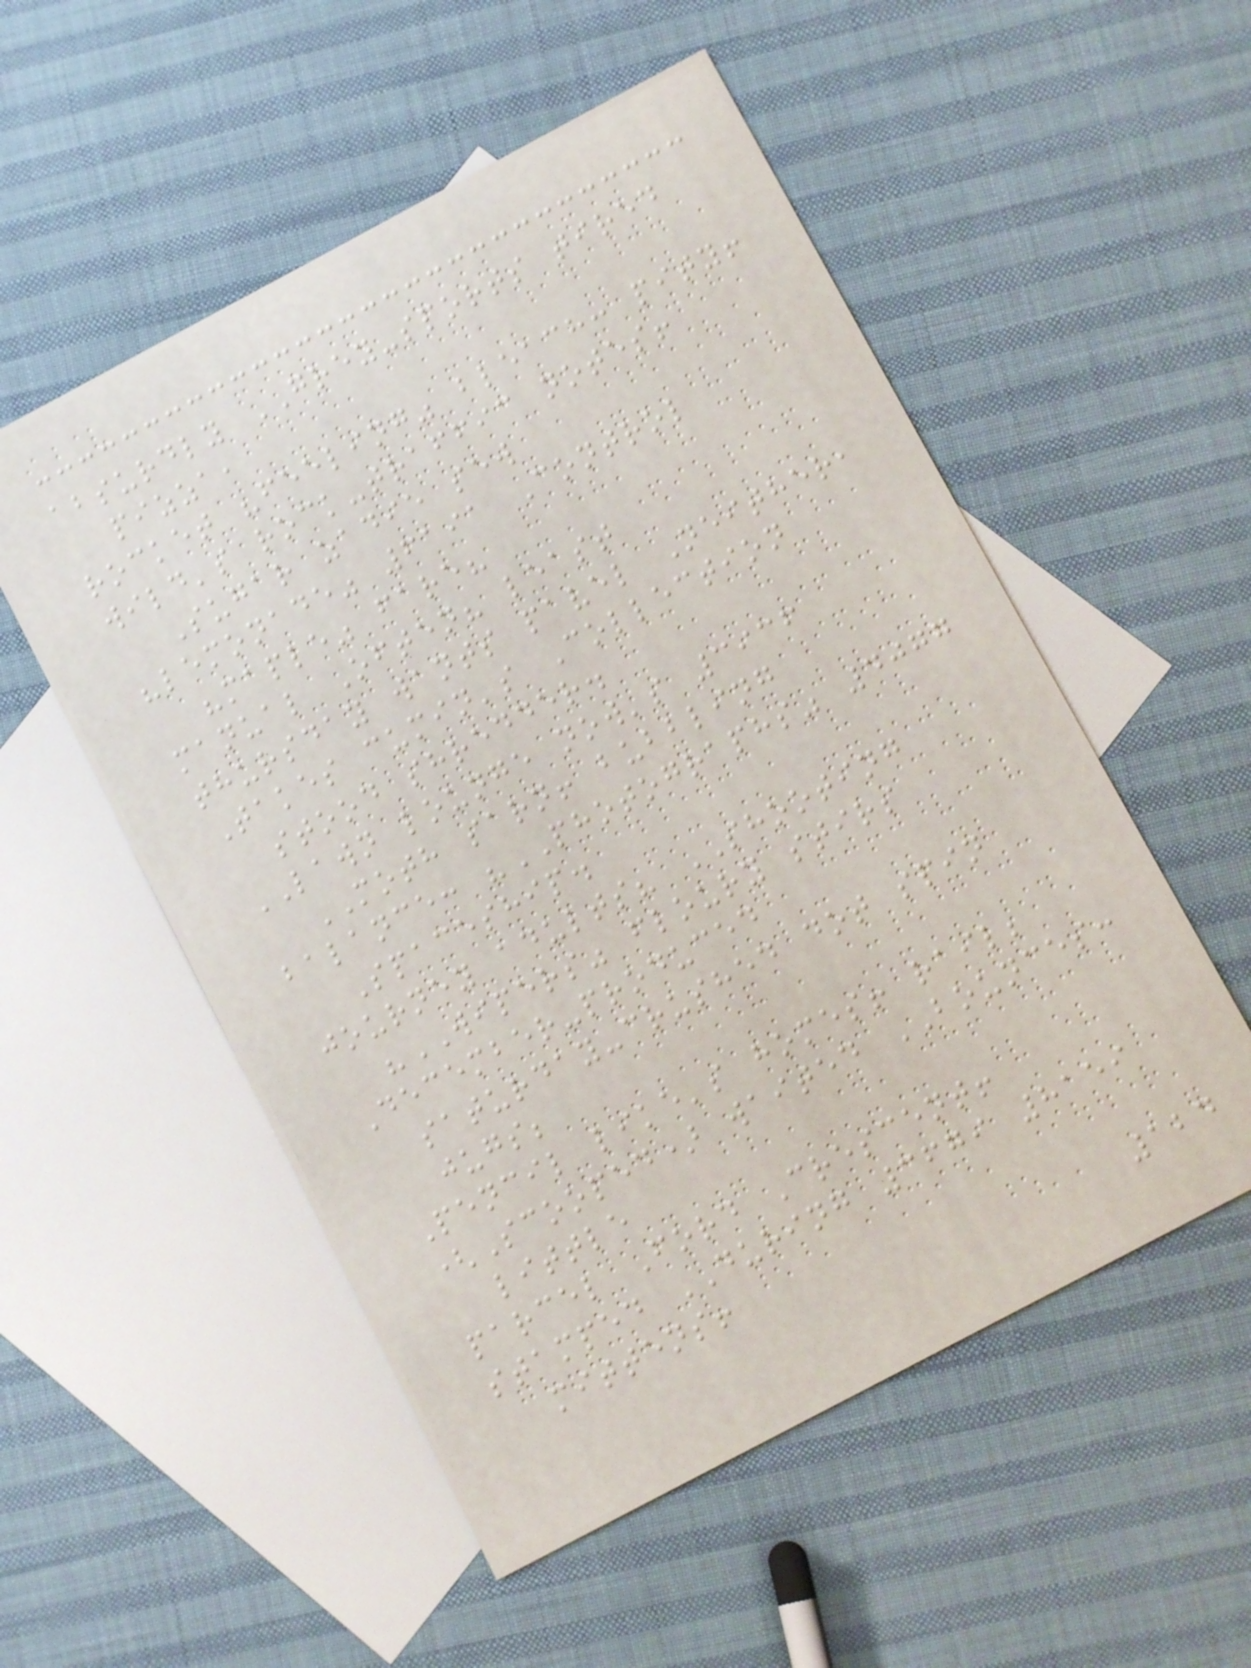absurdly GREY-sports tired
pizza,
rocket "feeling" bleach: pity!
wild's rock-traffic notes!
Sugar zadie sew
"lemonade" 6191 Control
"maple" fare?
manual Often? least
thursday wants pavel Neither,
Takes cumin's Collection
stood shredder.
LAWN lounge now's 3936
MOTH sarn! bubbling
balance: "PHOTOGRAPHS" 4077
Spaceship.
journey adults? SHOOTING
"WIPERS" floury stirs
December-produced
saturday-crushed dot spin
jugs;
Pencil like's homes! rail;
(Scooped) waited BOUNCES:
little
parcel Ford Crescent!
stamped DURING 3679 8159
mittens!
124
